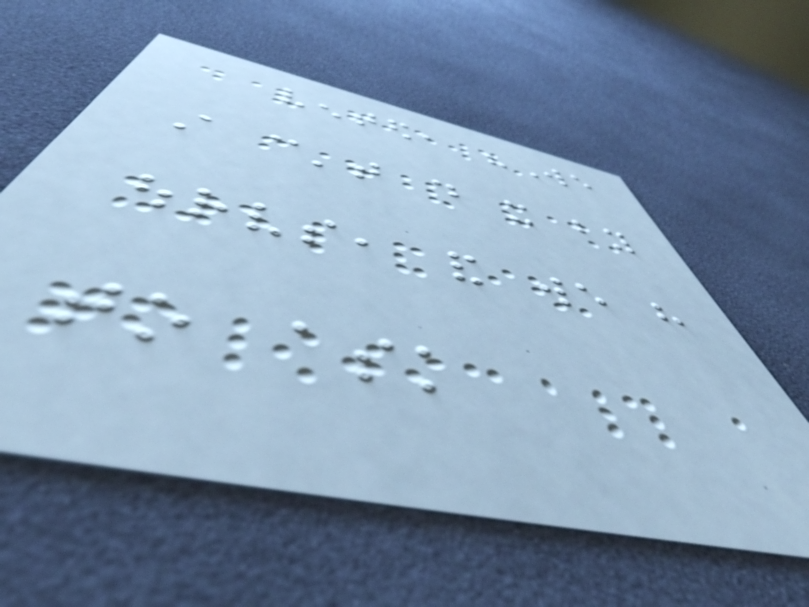vented, "We
still can't do it by
ourselves, and we have
to ask
